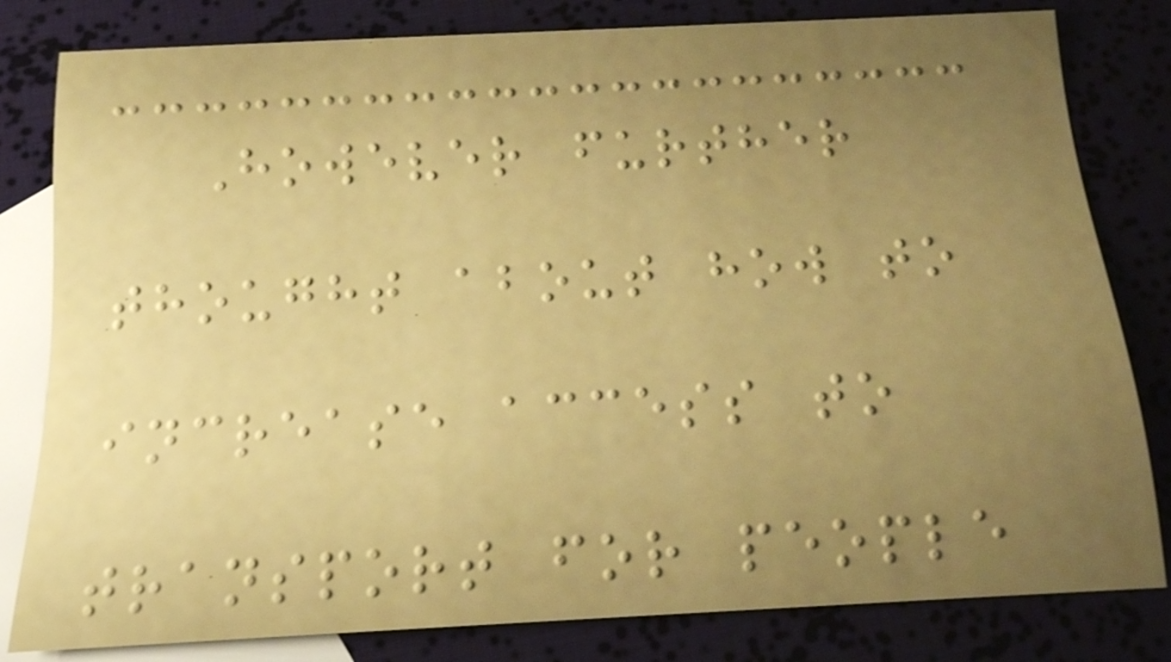However further
thought about how to
increase access to
transport for people
